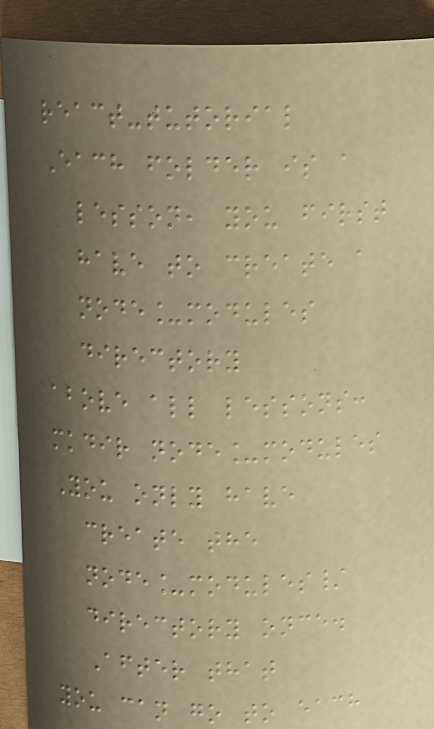react-tutorial
Each folder is a
lesson, you first
have to create a
node_modules
directory
above all lessons:
mkdir node_modules
You only have
create the
node_modules/
directory once.
After that
you can go to each
